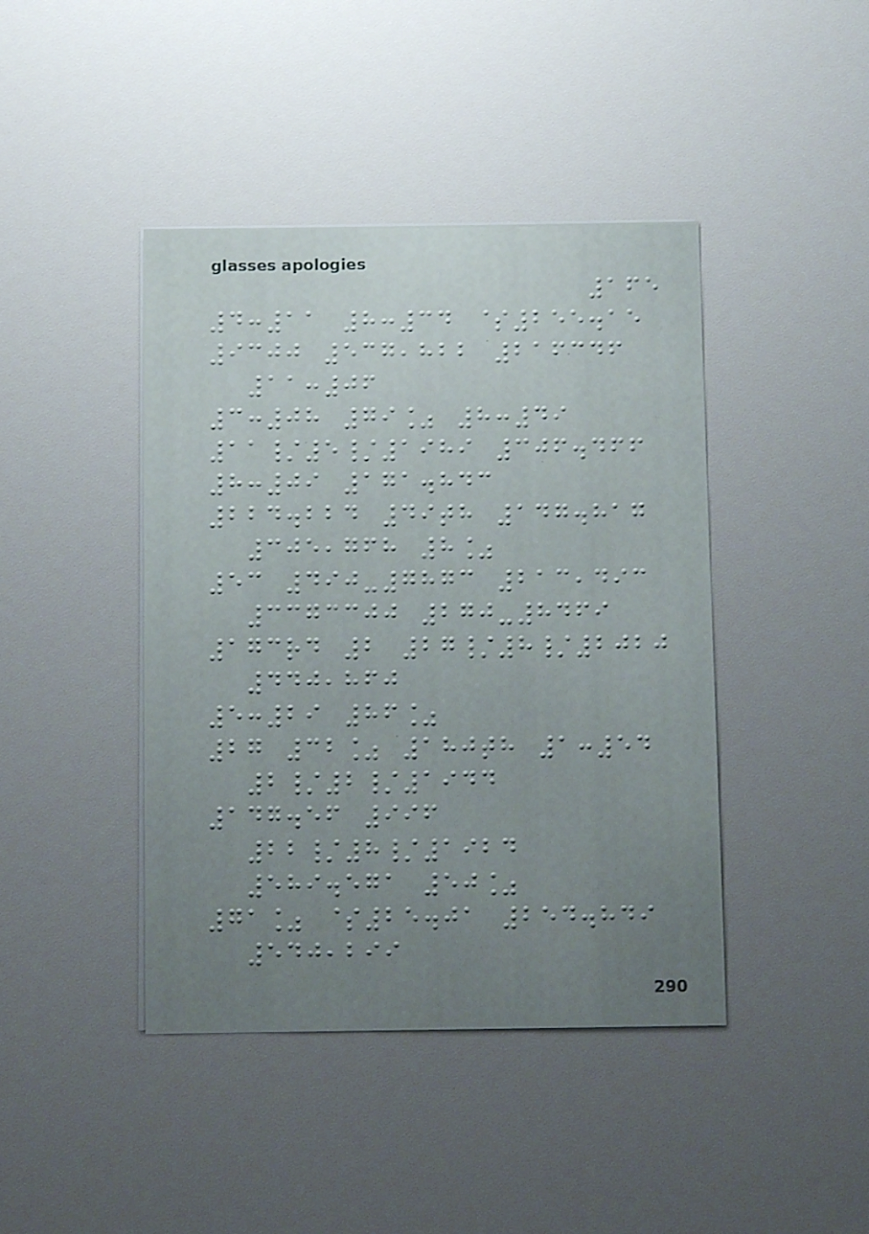165
4:11 8:34 $255.15
9300 537,822 216346
11:06
3:08 79% 8:49
11/5/1989 306.466
8:09 171.843
224.224 49th 147.817
305,768 8%
53 490-7873 213,493
3373300 270-8469
173rd 2 27/8/2020
440,860
5:29 86%
27 32% 180th 1:54
2/2/1944
147.56 996
22/8/1924
589.571 50%
71% $25.01 254.849
540,299
